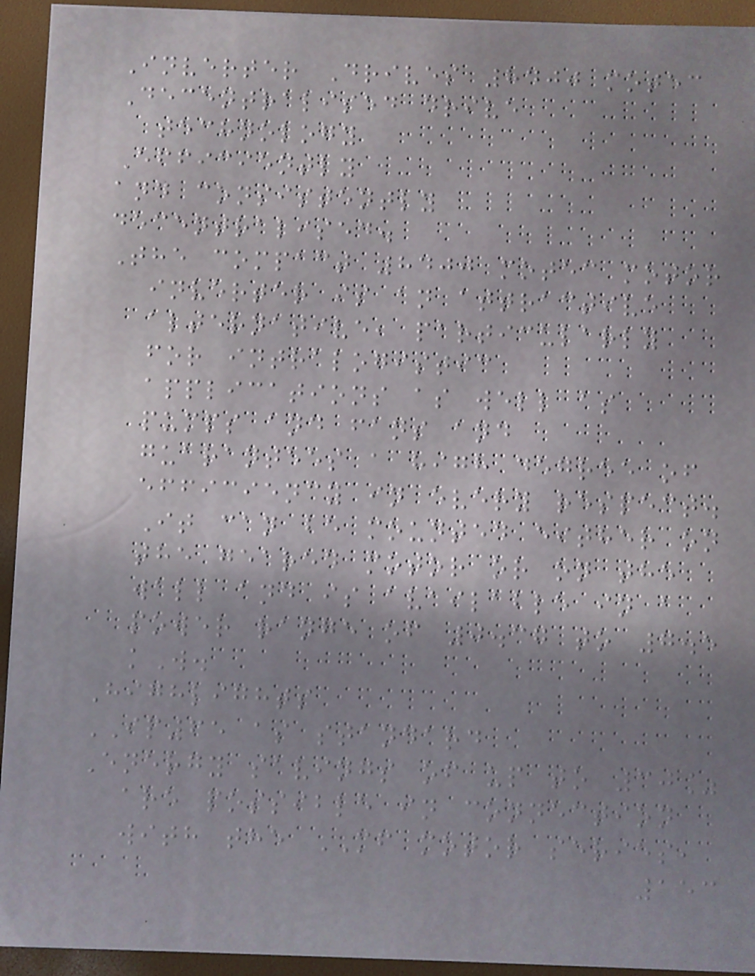Inverter Drives 8400 motec
Decentralised drive
technology
Efficiently
and consistently
decentralised.
The compact 8400 motec motor
inverter is an attractive
alternative, particularly
for intralogistic
applications as well as
pumps and fans and
guarantees a high degree of
efficiency in every respect.
It can be mounted either on
the geared motor or on the
wall and is available in a
power range of 0.37 to 7.5
kW.
Highlights
IP65 as standard
Energy savings of up to 30%
are possible in connection
with the MF motor series,
153
